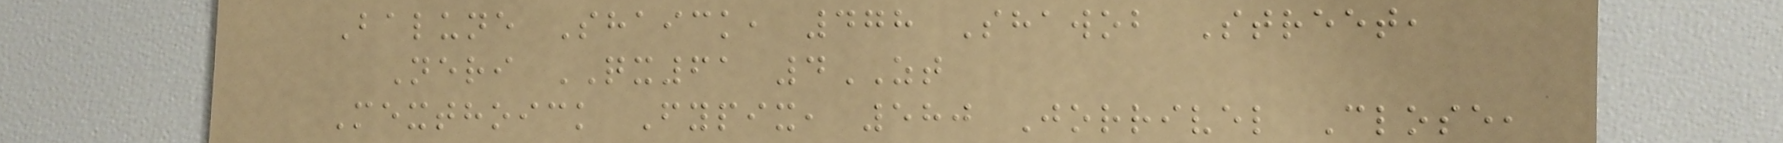Balune Shaick, 478 Shawob Street,
Neri QX61 4ZT
Mexthoick Fypix, 580 Jorrivel Close,
